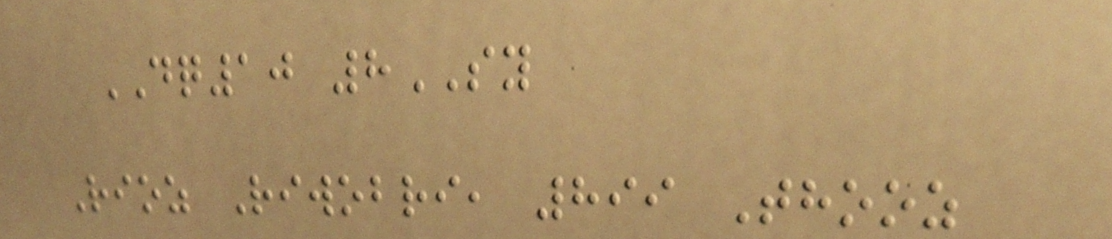DQ10 8SY
Rioz Riwobri, 899 Thooz
